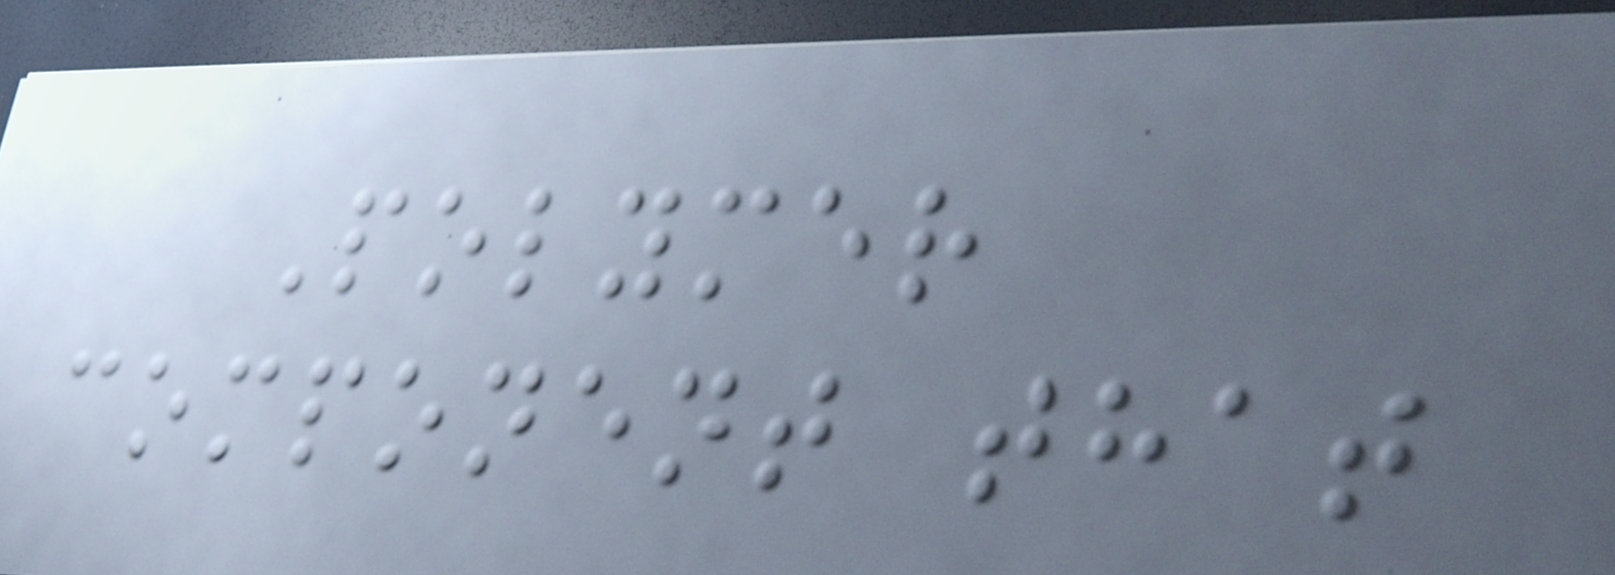Polymer
component that
